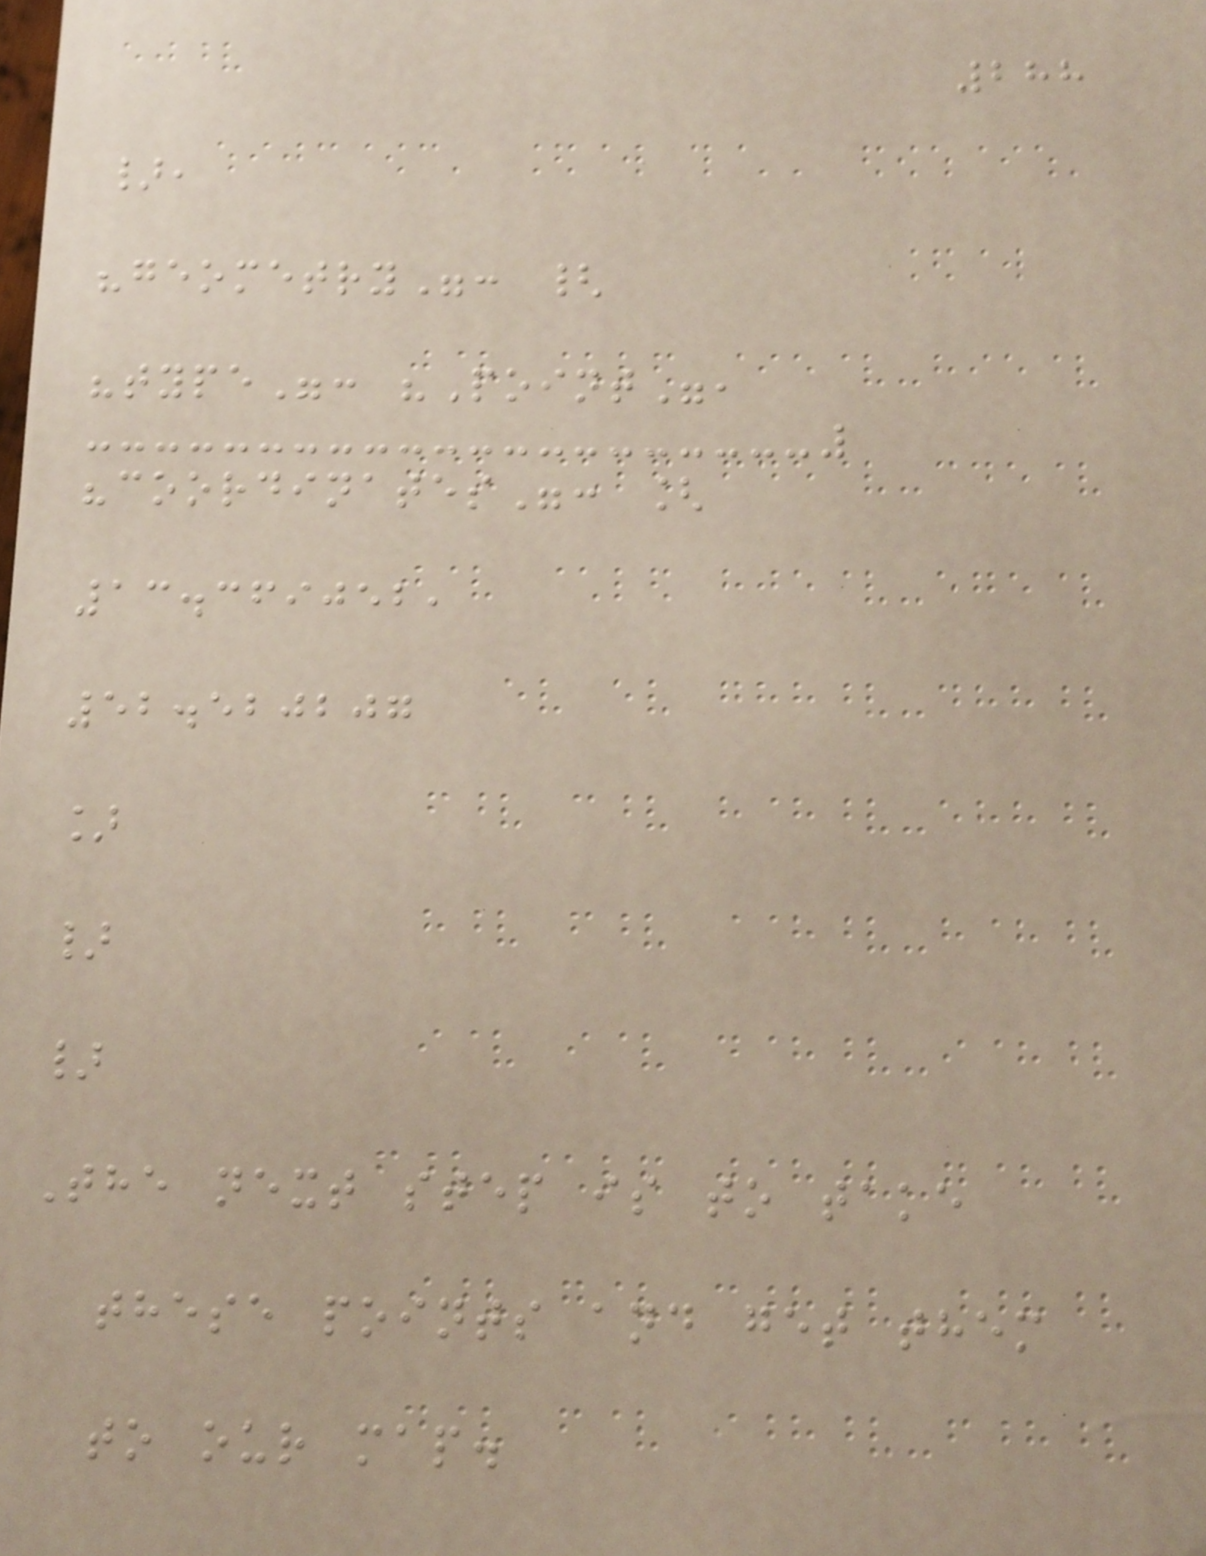288
},
"geometry": {
"type": "Point",
"coordinates": [
13.369052,
52.520207
]
}
}
The next step is to take
these points and get them
to our map.
